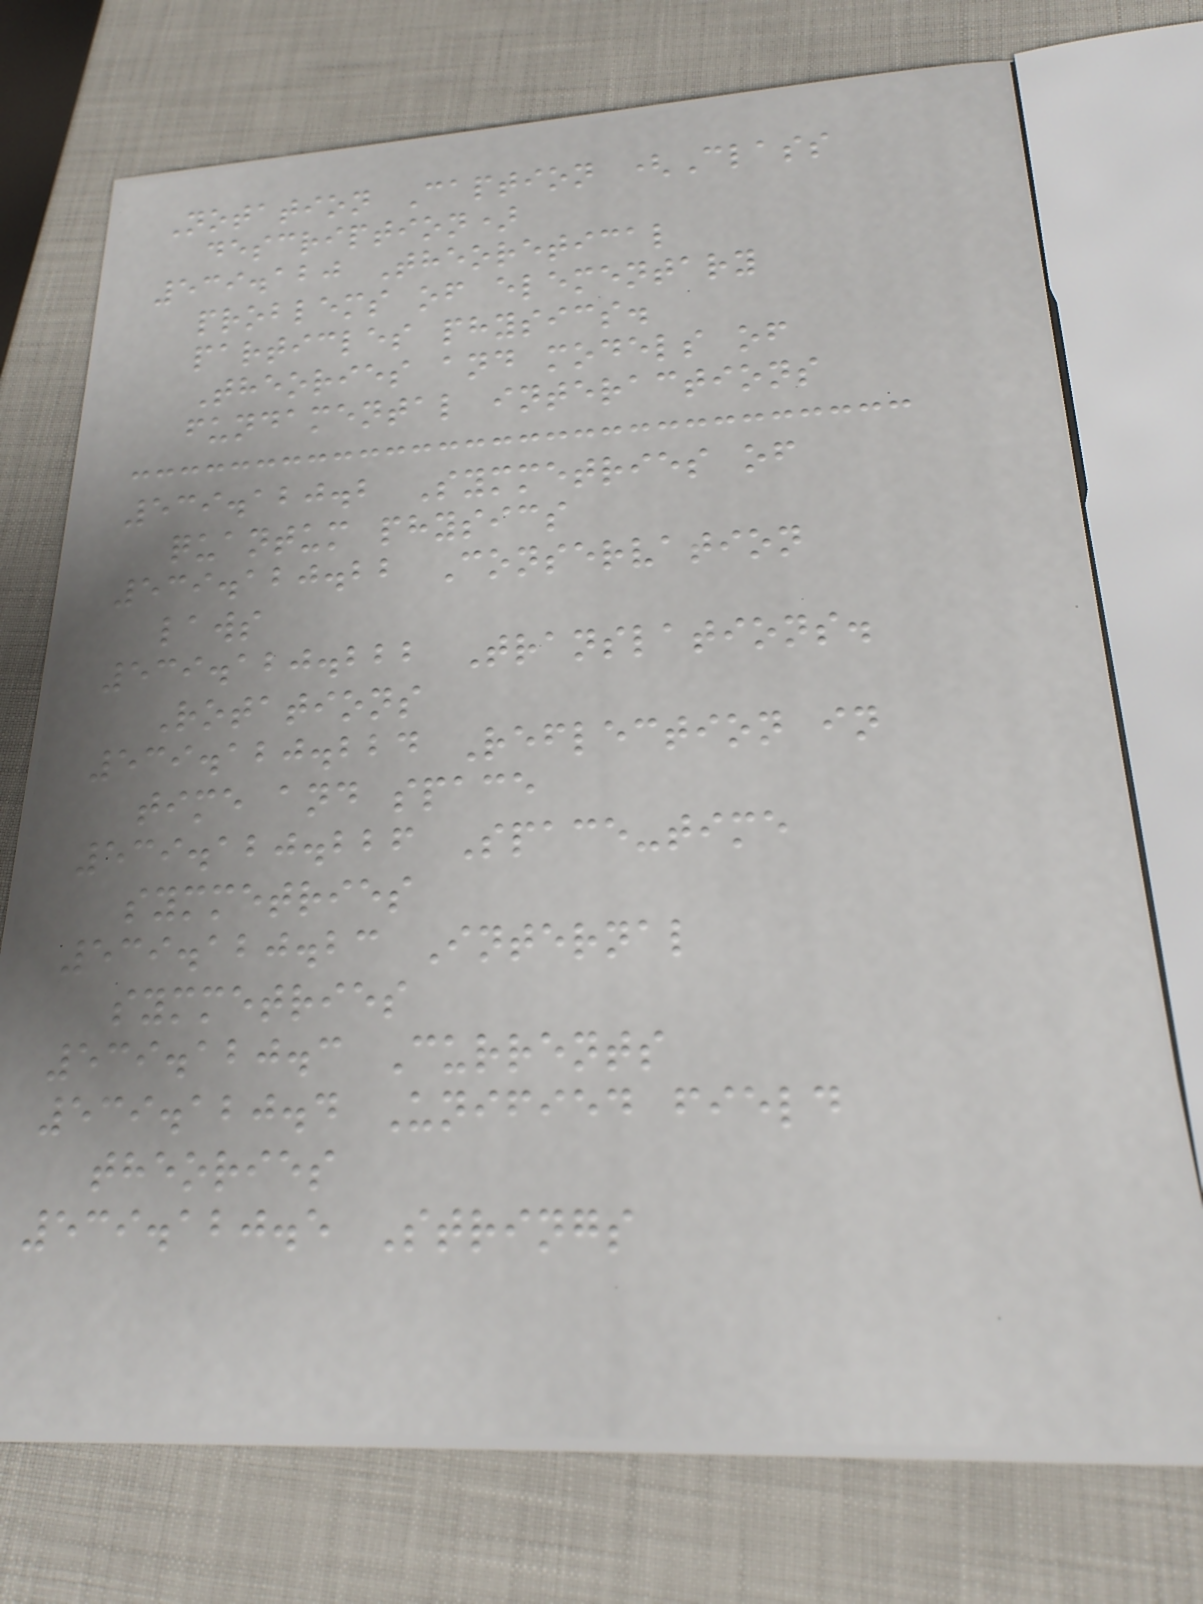Notation Caption (Class
description)
539.120 Theoretical
problems of elementary
particles physics.
Theories and models of
fundamental interactions
539.120.2 Symmetries of
quantum physics
539.120.22 Conservation
laws
539.120.222 Translations.
Rotations
539.120.224 Reflection in
time and space
539.120.226 Space-time
symmetries
539.120.23 Internal
symmetries
539.120.3 Currents
539.120.4 Unified field
theories
539.120.5 Strings
